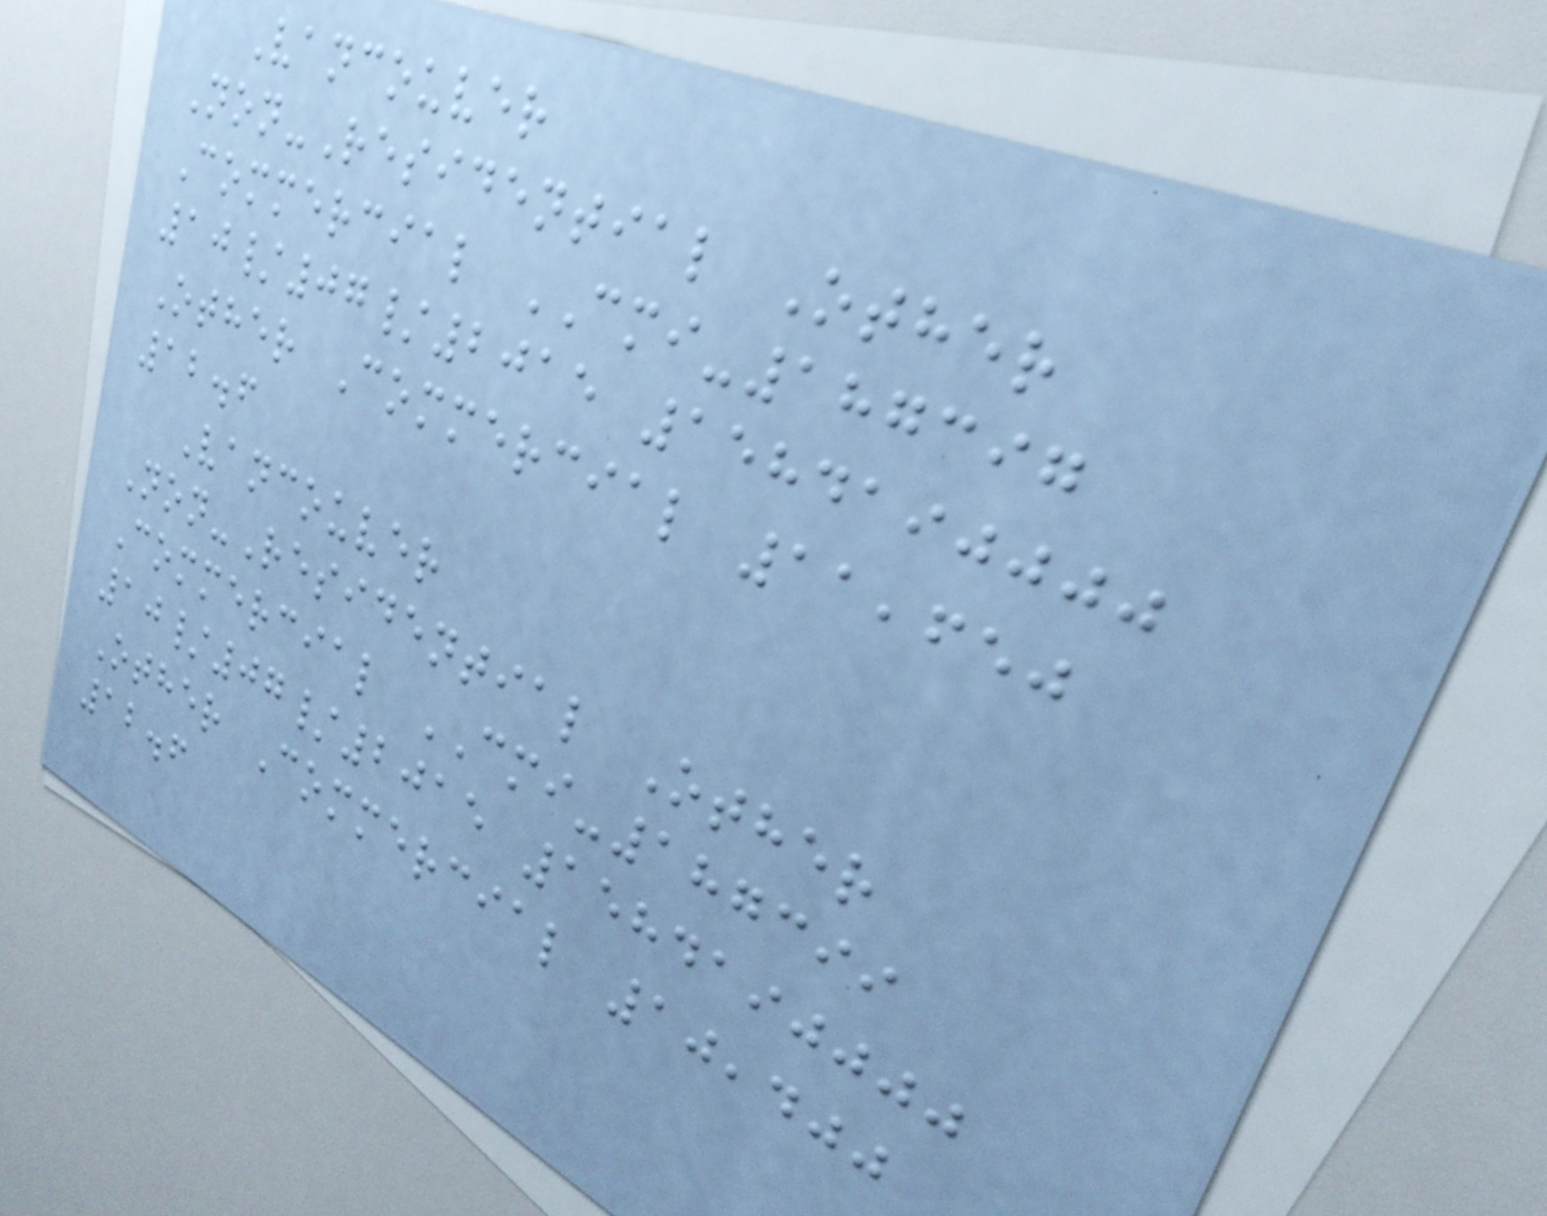Vancouver
Non-Residential Other
Commercial CMI-187397
10/07/2015 1584190000
Other Commercial 11,650
12.6
Vancouver
Non-Residential Other
Commercial CMI-187399
10/07/2015 1584190000
Other Commercial 10,400
12.6
